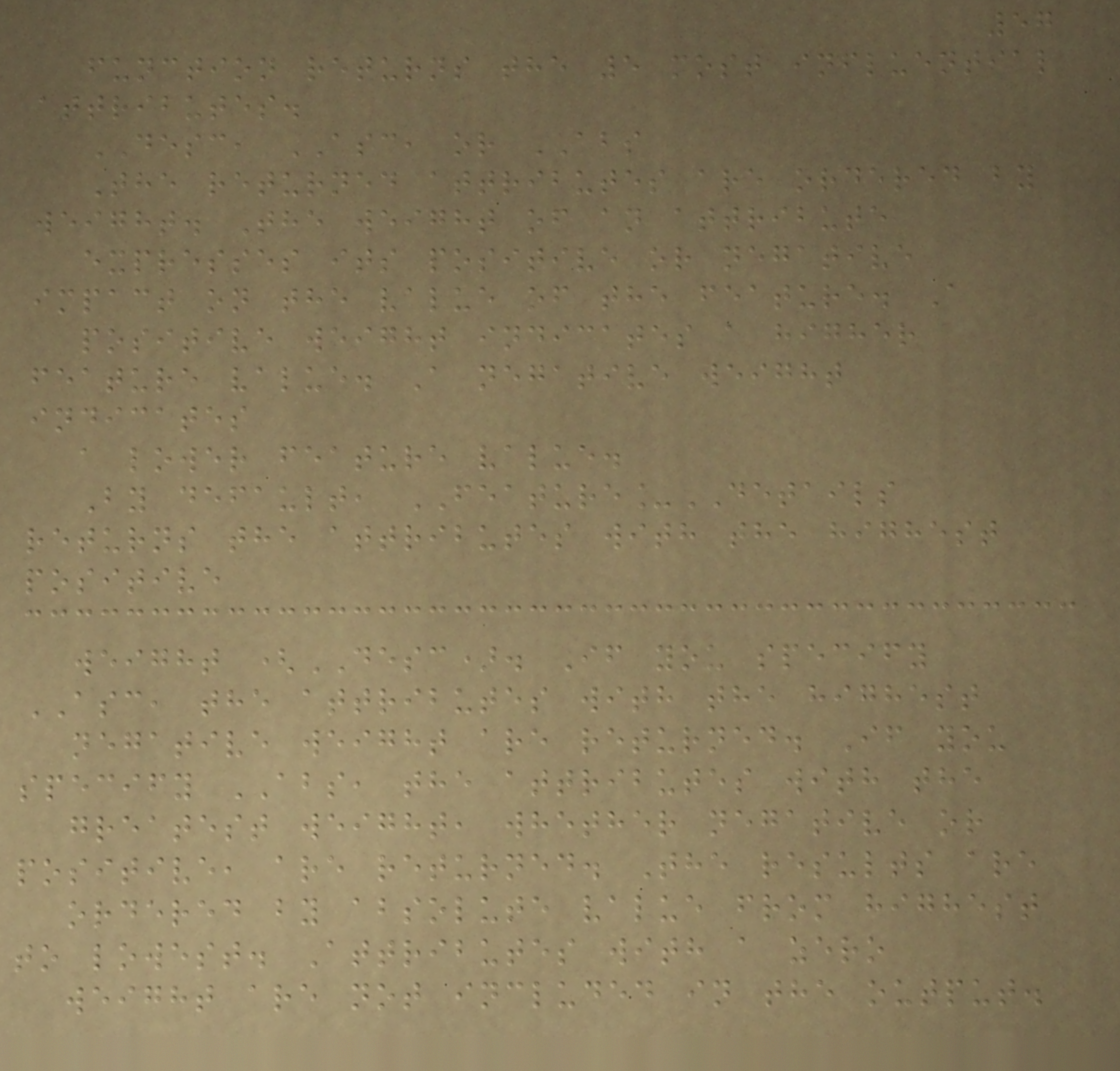57
function returns the 5 most influential
attributes.
DESC, ASC, or ABS
The returned attributes are ordered by
weight. The weight of an attribute
expresses its positive or negative
impact on the value of the feature. A
positive weight indicates a higher
feature value. A negative weight
indicates
a lower feature value.
By default, FEATURE_DETAILS
returns the attributes with the highest
positive
weight (DESC). If you specify
ASC, the attributes with the highest
negative weight are returned. If you
specify ABS, the attributes with the
greatest weight, whether negative or
positive, are returned. The results are
ordered by absolute value from highest
to lowest. Attributes with a zero
weight are not included in the output.
